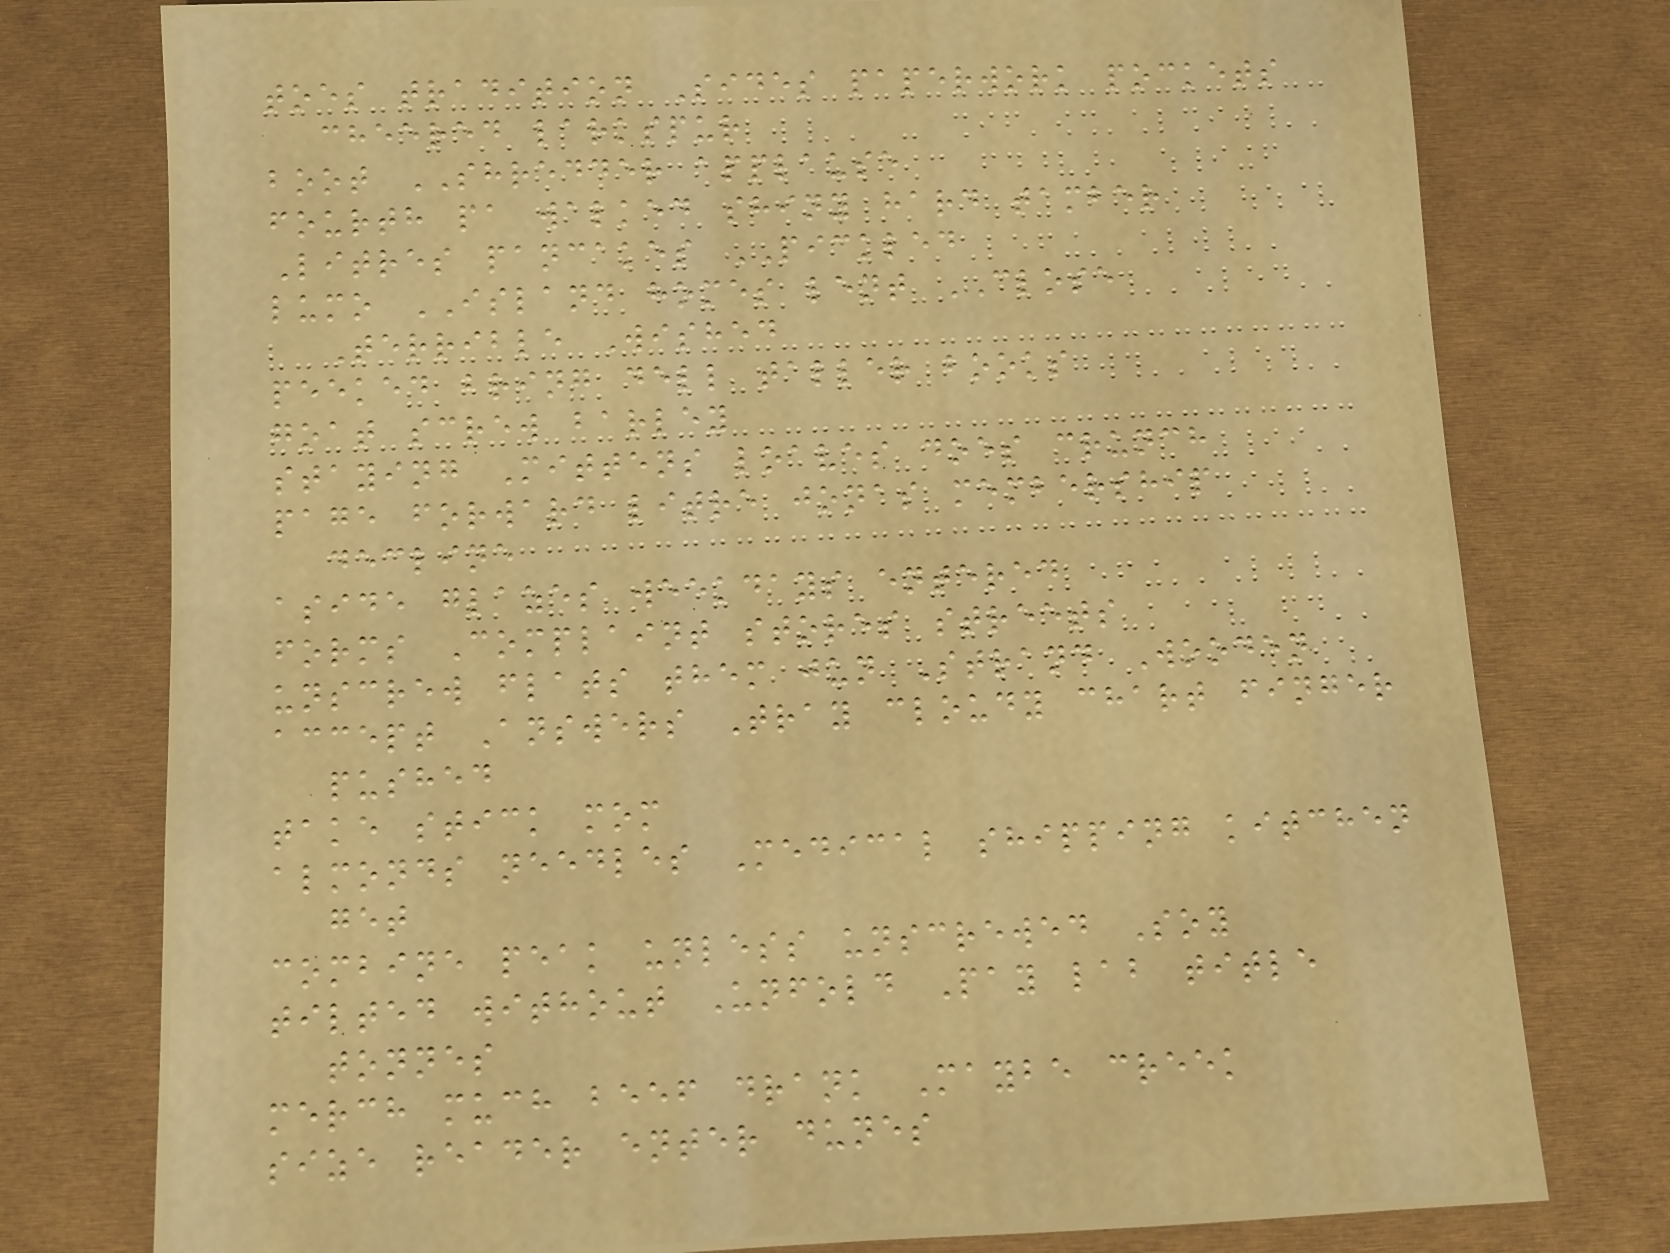toes tradition Sides paperwork pockets
cheered larkspur
boot SHREDDER applause
fourth pa walked shiny hard tamber
Litres pancakes PICKLED
lumo ISLAND homes lent CLOSE
Terrible Wished
peeked bring dell taller books
goat screw barley
staying Mittens loaves does crunch
page forward litre jonas membership
decline
aside glazes weekdays entered
forms Complaint stores streets
unscrew flats them jun Strand Wooden
accept Answers Tray cloudy chart finger
pushed
take stick mom
almonds needles Medical shipping kitchen
get
combine peak unless unscrewed Soy
tilted without Unfold Pay lab title
tonnes
merch much beef drank Maybe creek
size reader enter dunes
